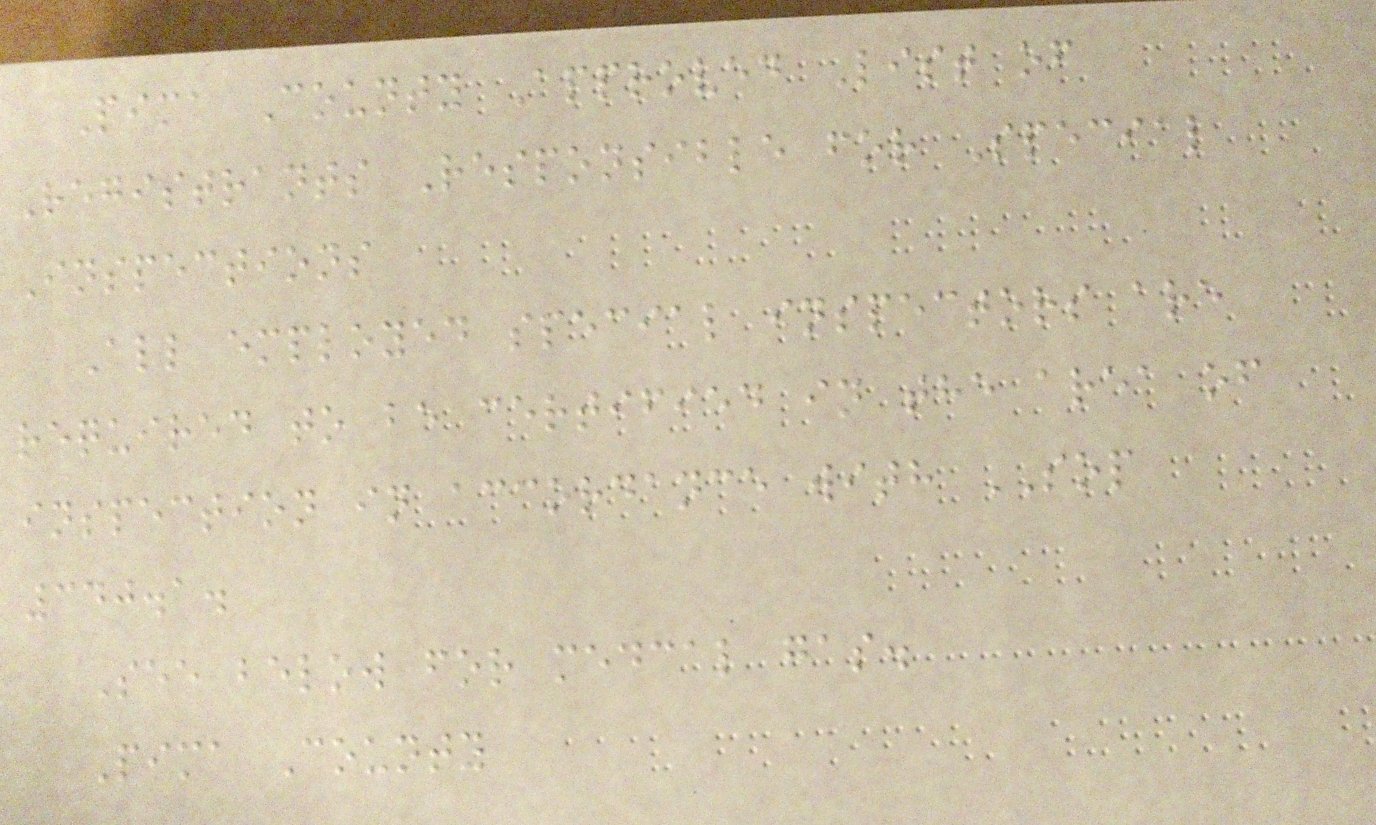Pima County Approved List of
Registrants Responsible for Special
Inspections
All employed special inspectors are
required to be certified in the area of
inspection in accordance with SOP
340.1.
See below for medcal gas.
Pima County
